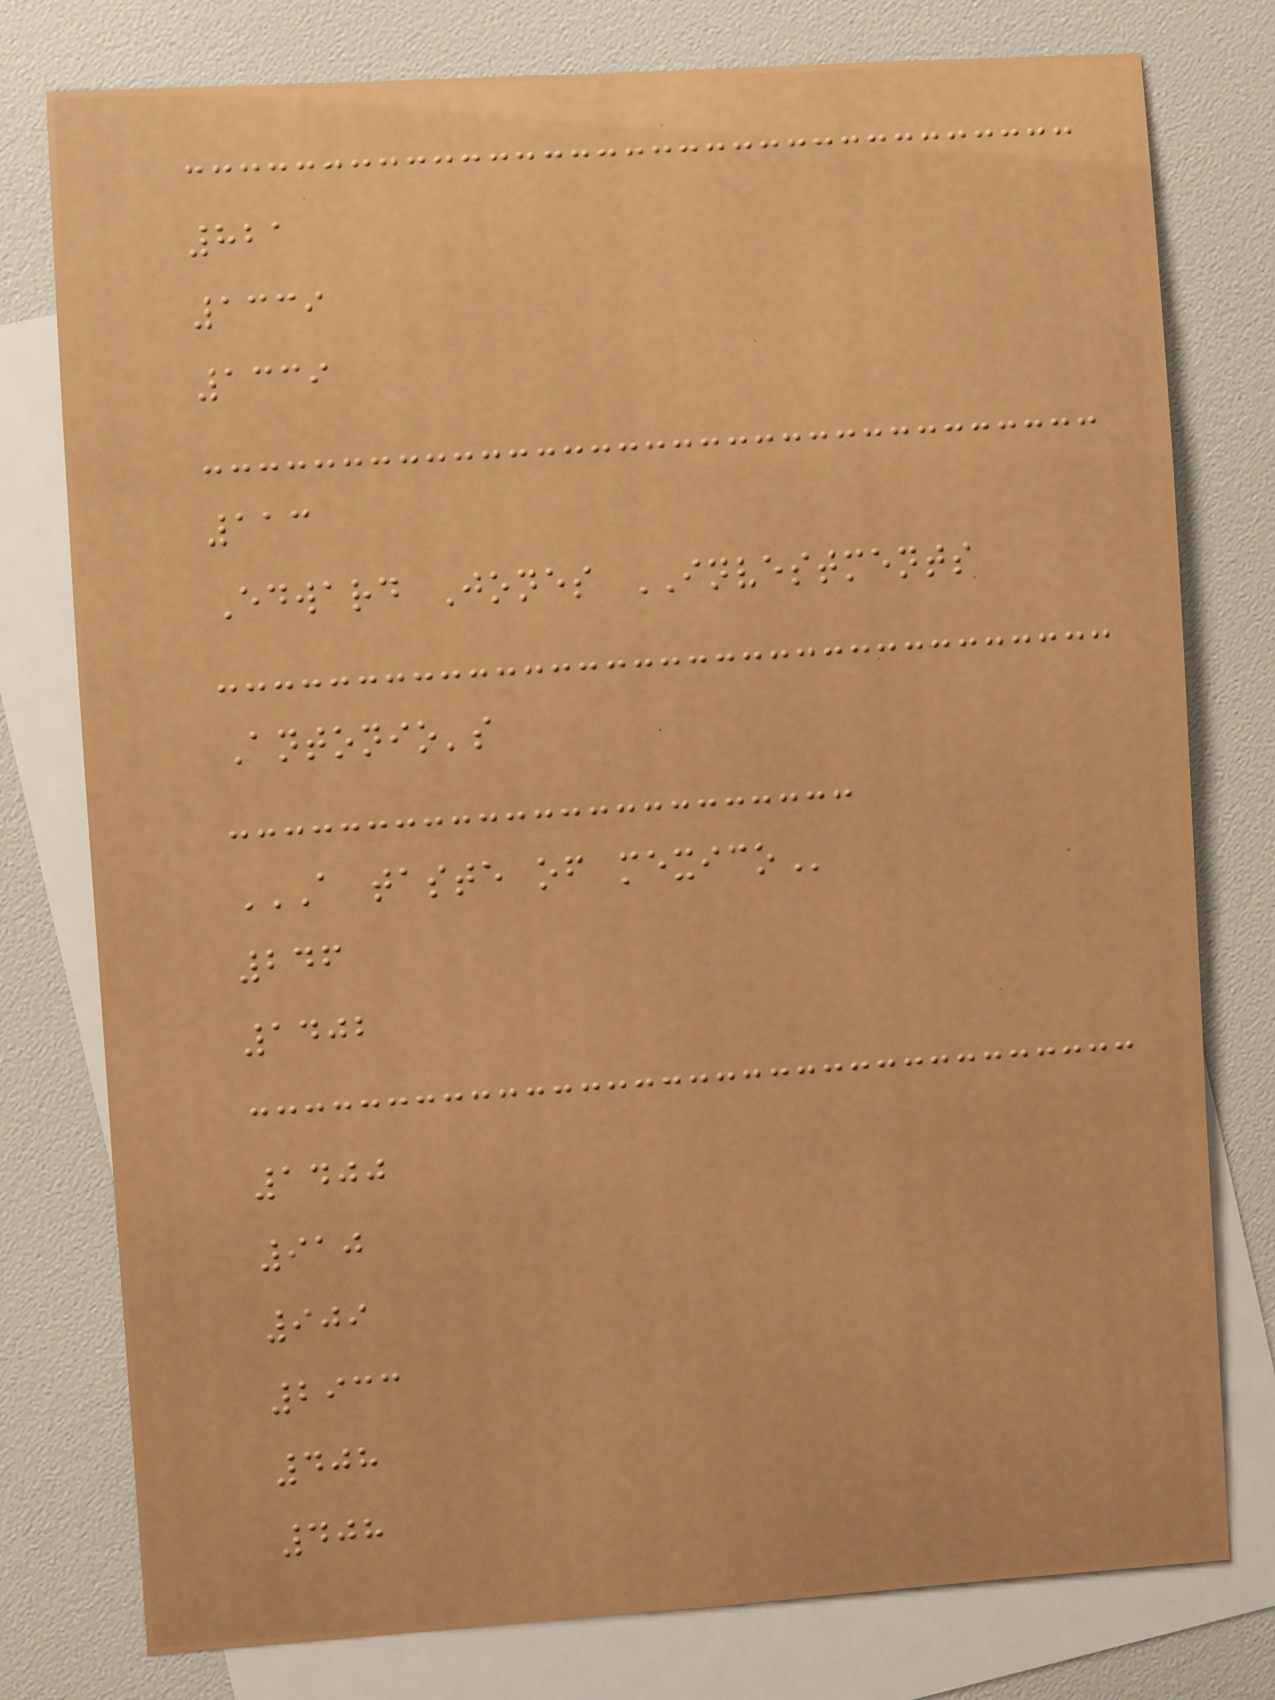821
1339
1339
113
Edward Jones INVESTMENTS
Antonio's
A TASTE OF MEXICO
246
1402
1400
910
909
2933
408
408
